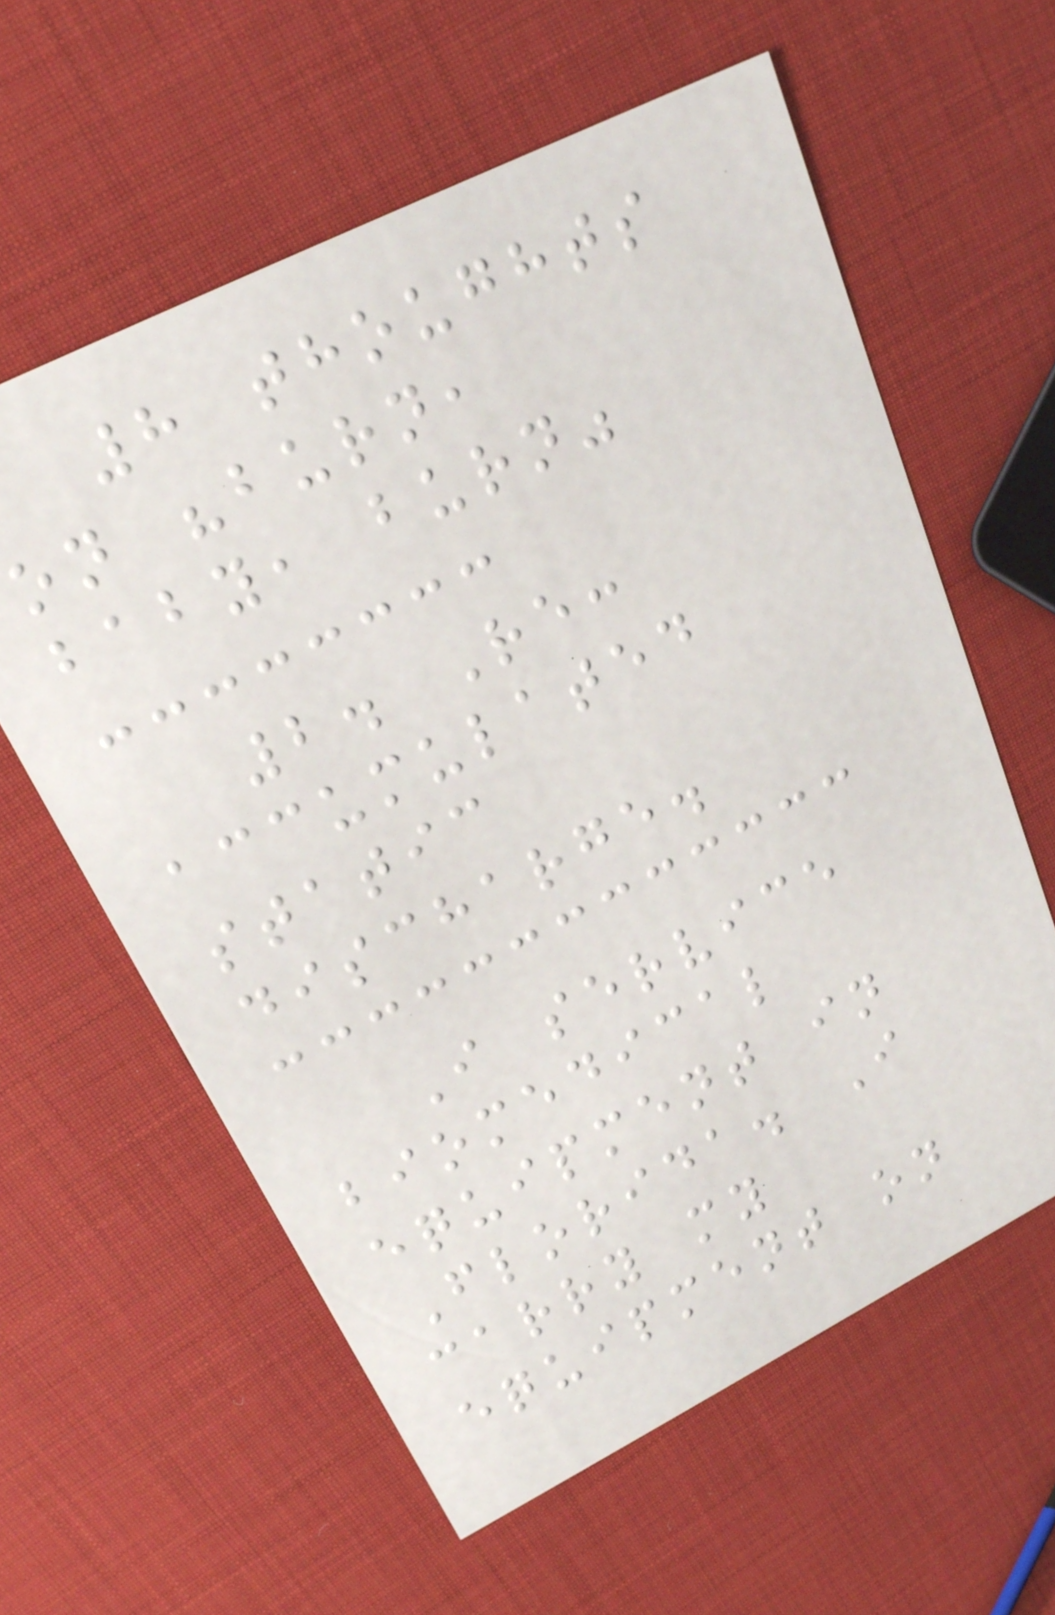8 thoughts
on "burn,
baby, burn"
2. Re:
accumulated
static
discharge.
I service
biomedical
equipment in
Florida. I
carry my
equipment on
